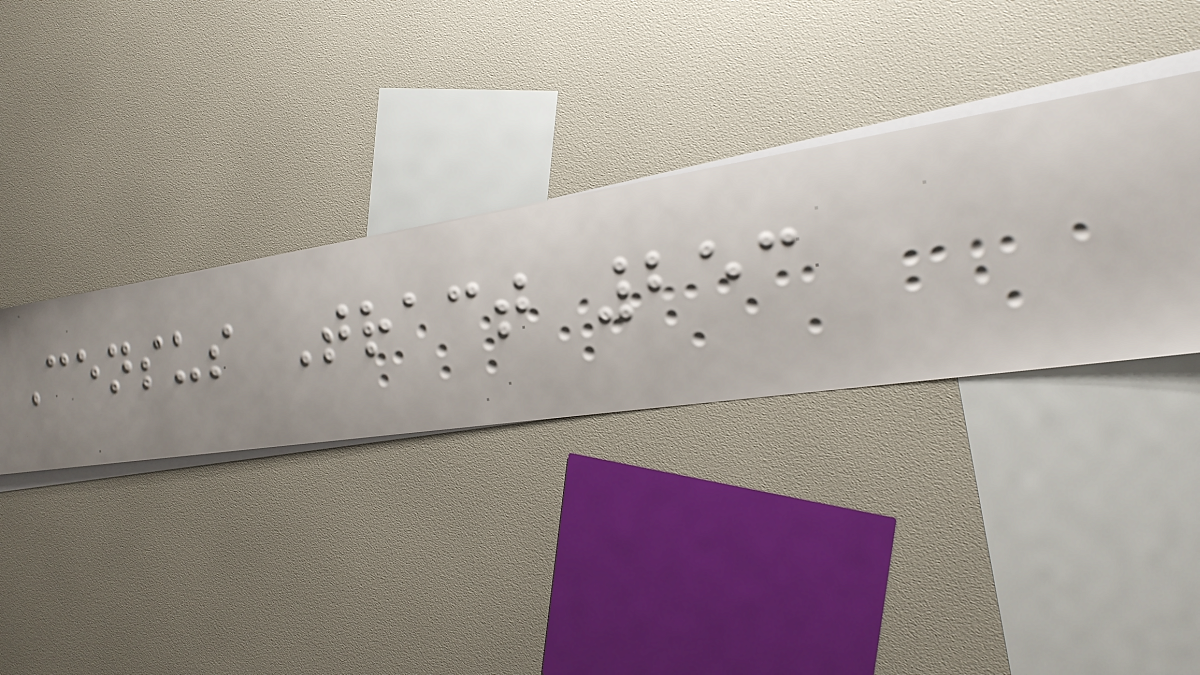Census Tract 253
